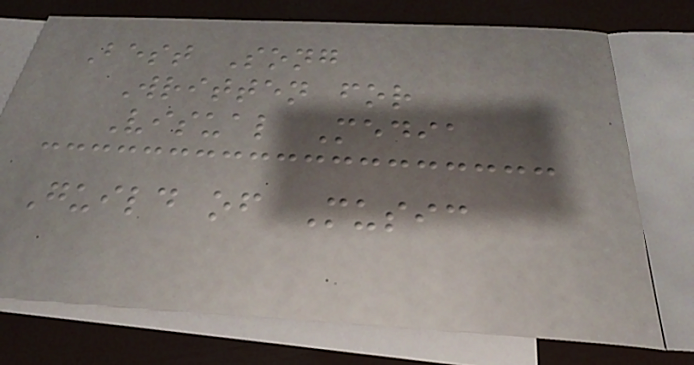Best Song
Written for
Visual Media
Guild of Music
